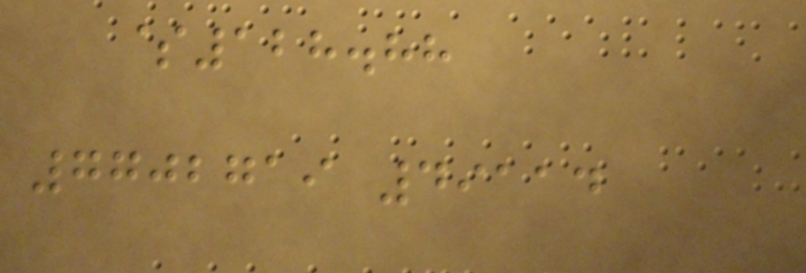$128.88
7702719 49114
